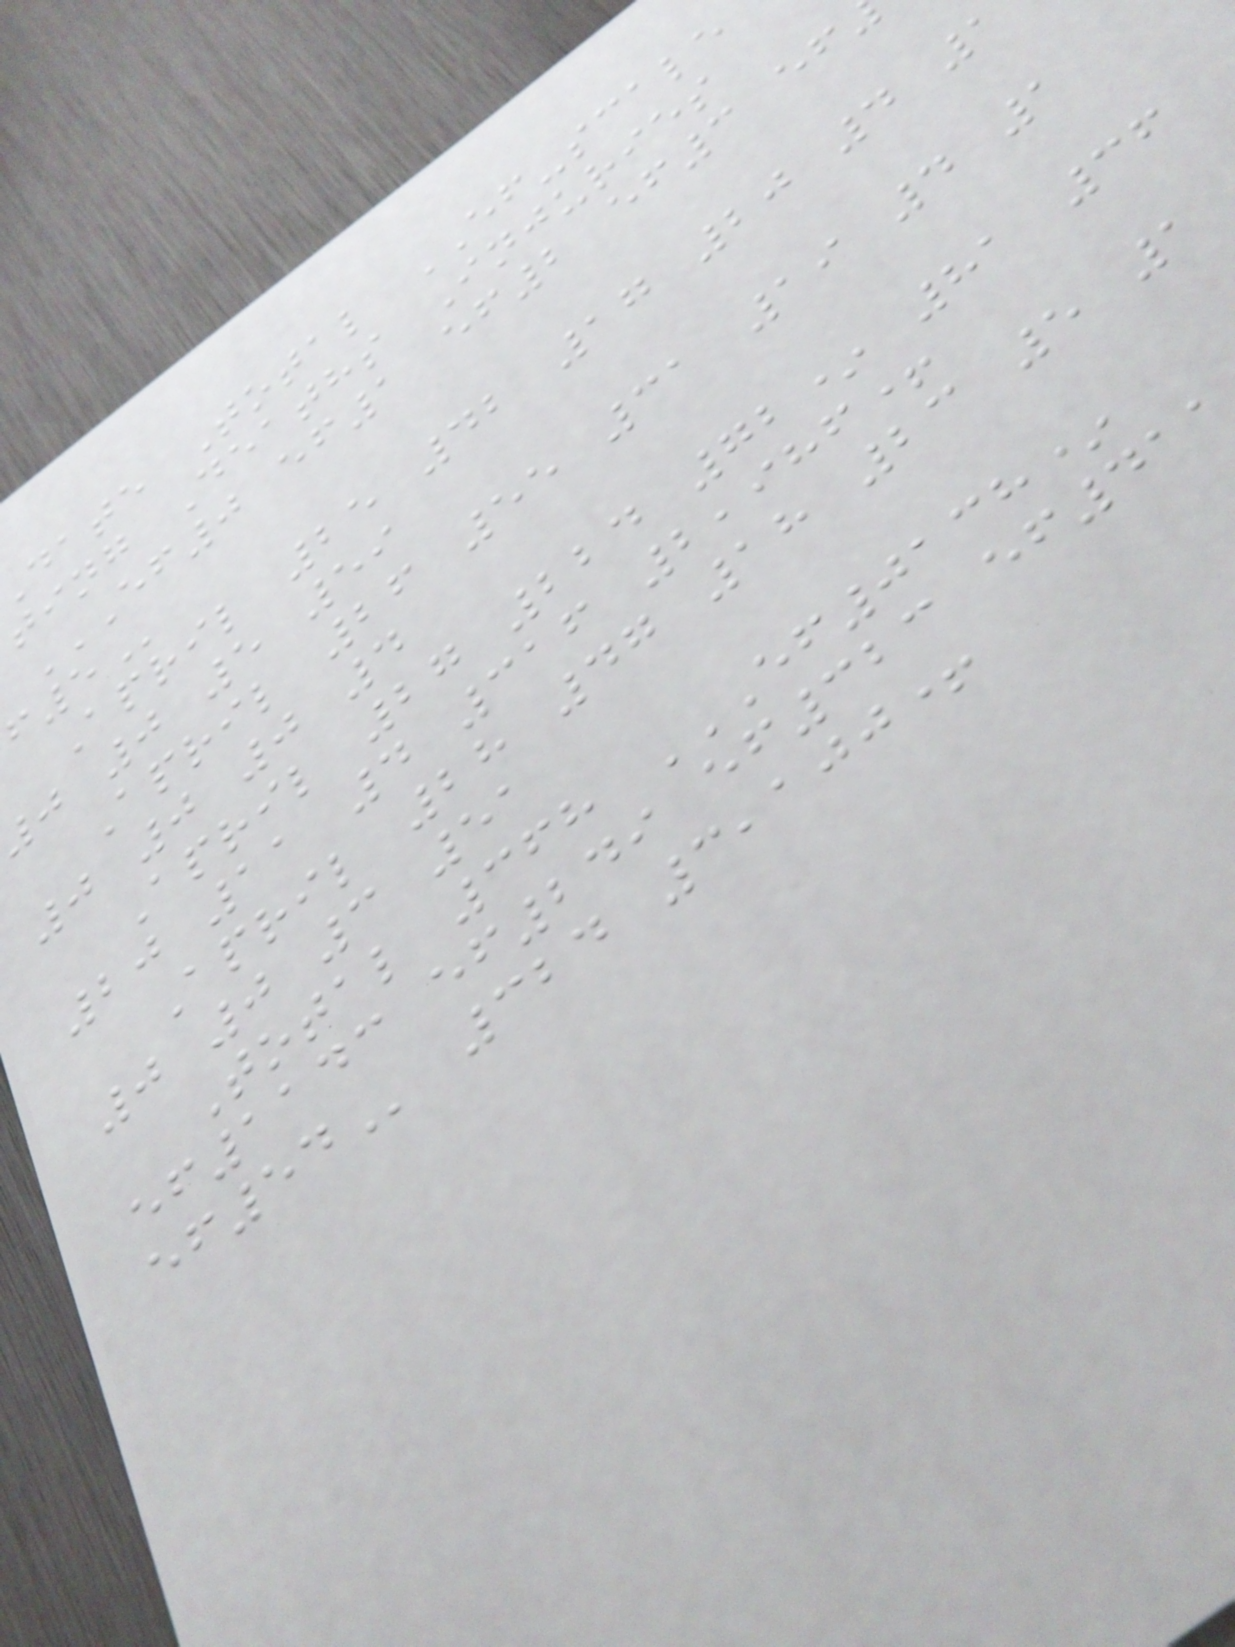date Total EF-scale
ting Deaths Injuries
April 25 42 17 20 4 1
j 0 5 59
April 26 55 31 19 4 1
0 0 0 4
April 27 224 72* 81 36
20 11 4 316 2,986+
April 28 47 18 23 5 1
0 0 3 51
Total 368 EF0138*
ef1143 ef249 ef323
324 3,100+
